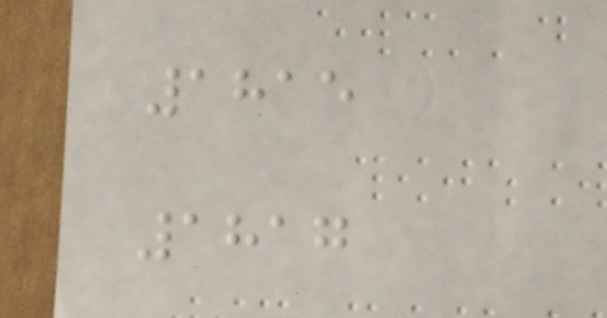1815
1817
